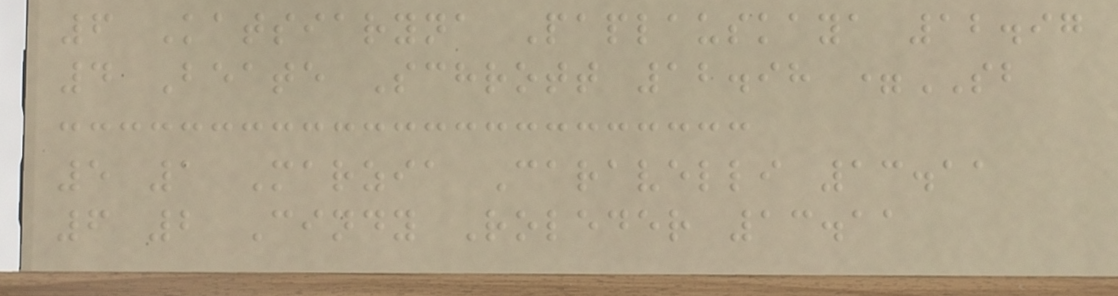6 Katsiaryna Paplauskaya 12.97
4 Beate Schrott 12.98 =SB
5 1 Marzia Caravelli 13.11
6 2 Cindy Roleder 13.11
